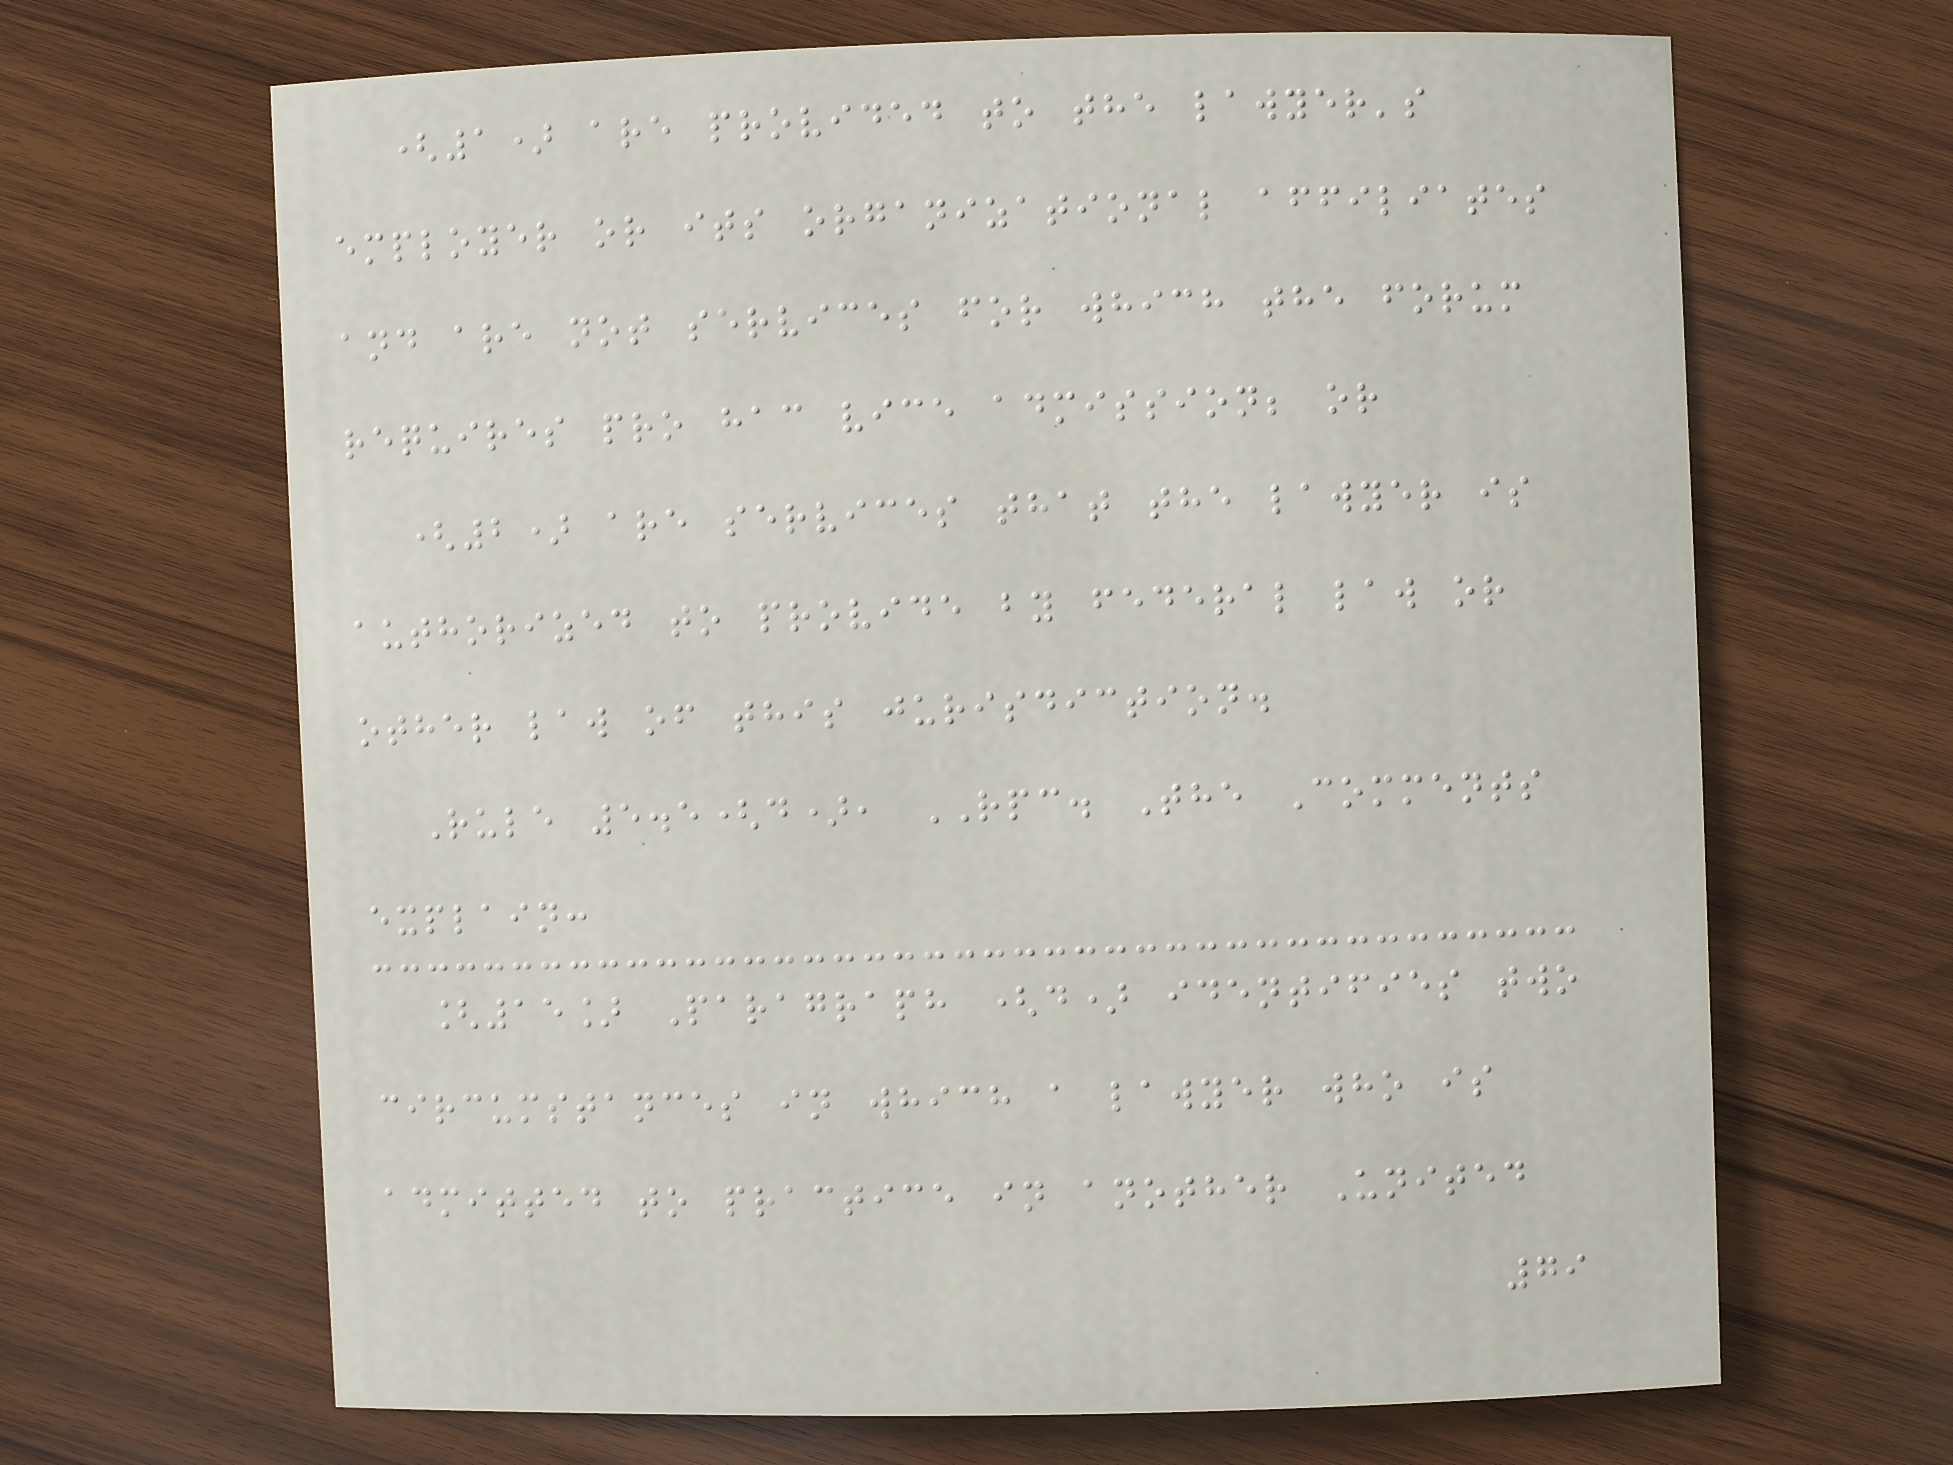(1) are provided to the lawyer's
employer or its organizational affiliates
and are not services for which the forum
requires pro hac vice admission; or
(2) are services that the lawyer is
authorized to provide by federal law or
other law of this jurisdiction.
Rule 5.5(d), RPC. The Comments
explain:
[15] Paragraph (d) identifies two
circumstances in which a lawyer who is
admitted to practice in another United
79
